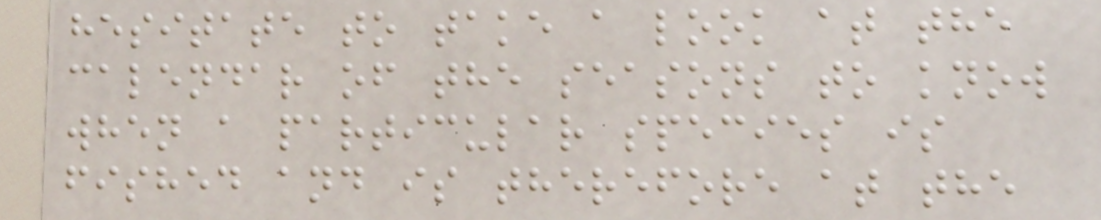hesitate to take a look at the
calendar of the seasons to know
when a particular species is
fished and is therefore at the
